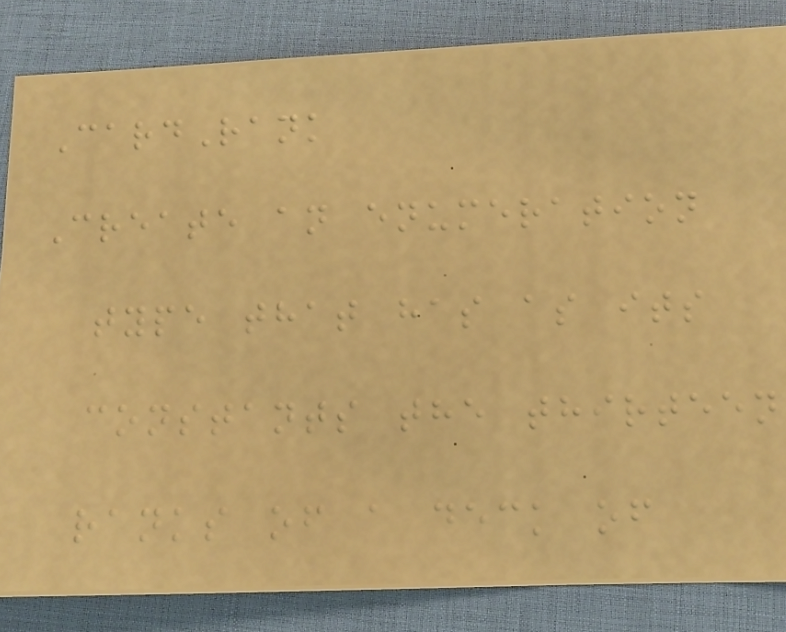CardRank
Create an enumeration
type that has as its
constants the thirteen
ranks of a deck of
